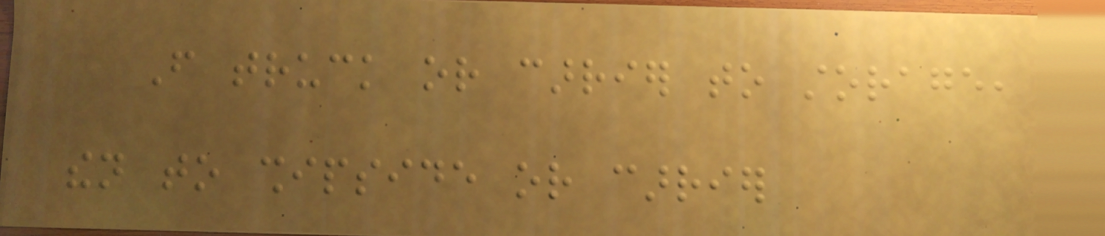From truck or carrier to storage,
then to shipside or carrier
